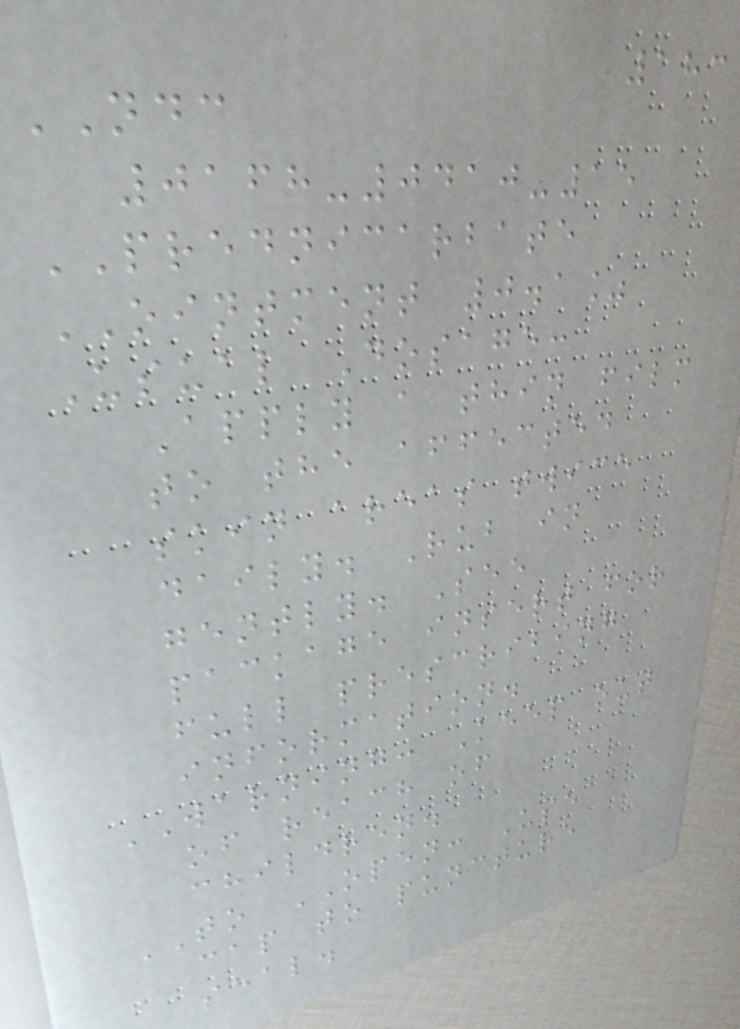183
NDC
0168-0410-15
PREDNICARBATE
OINTMENT 0.1%
Usual Dosage:
Apply a thin film
to the affected
skin areas twice
daily. Rub in
gently. See
package insert for
full prescribing
information.
WARNING: Keep out
of reach of
children.
TO OPEN: Use
cap to puncture
seal.
